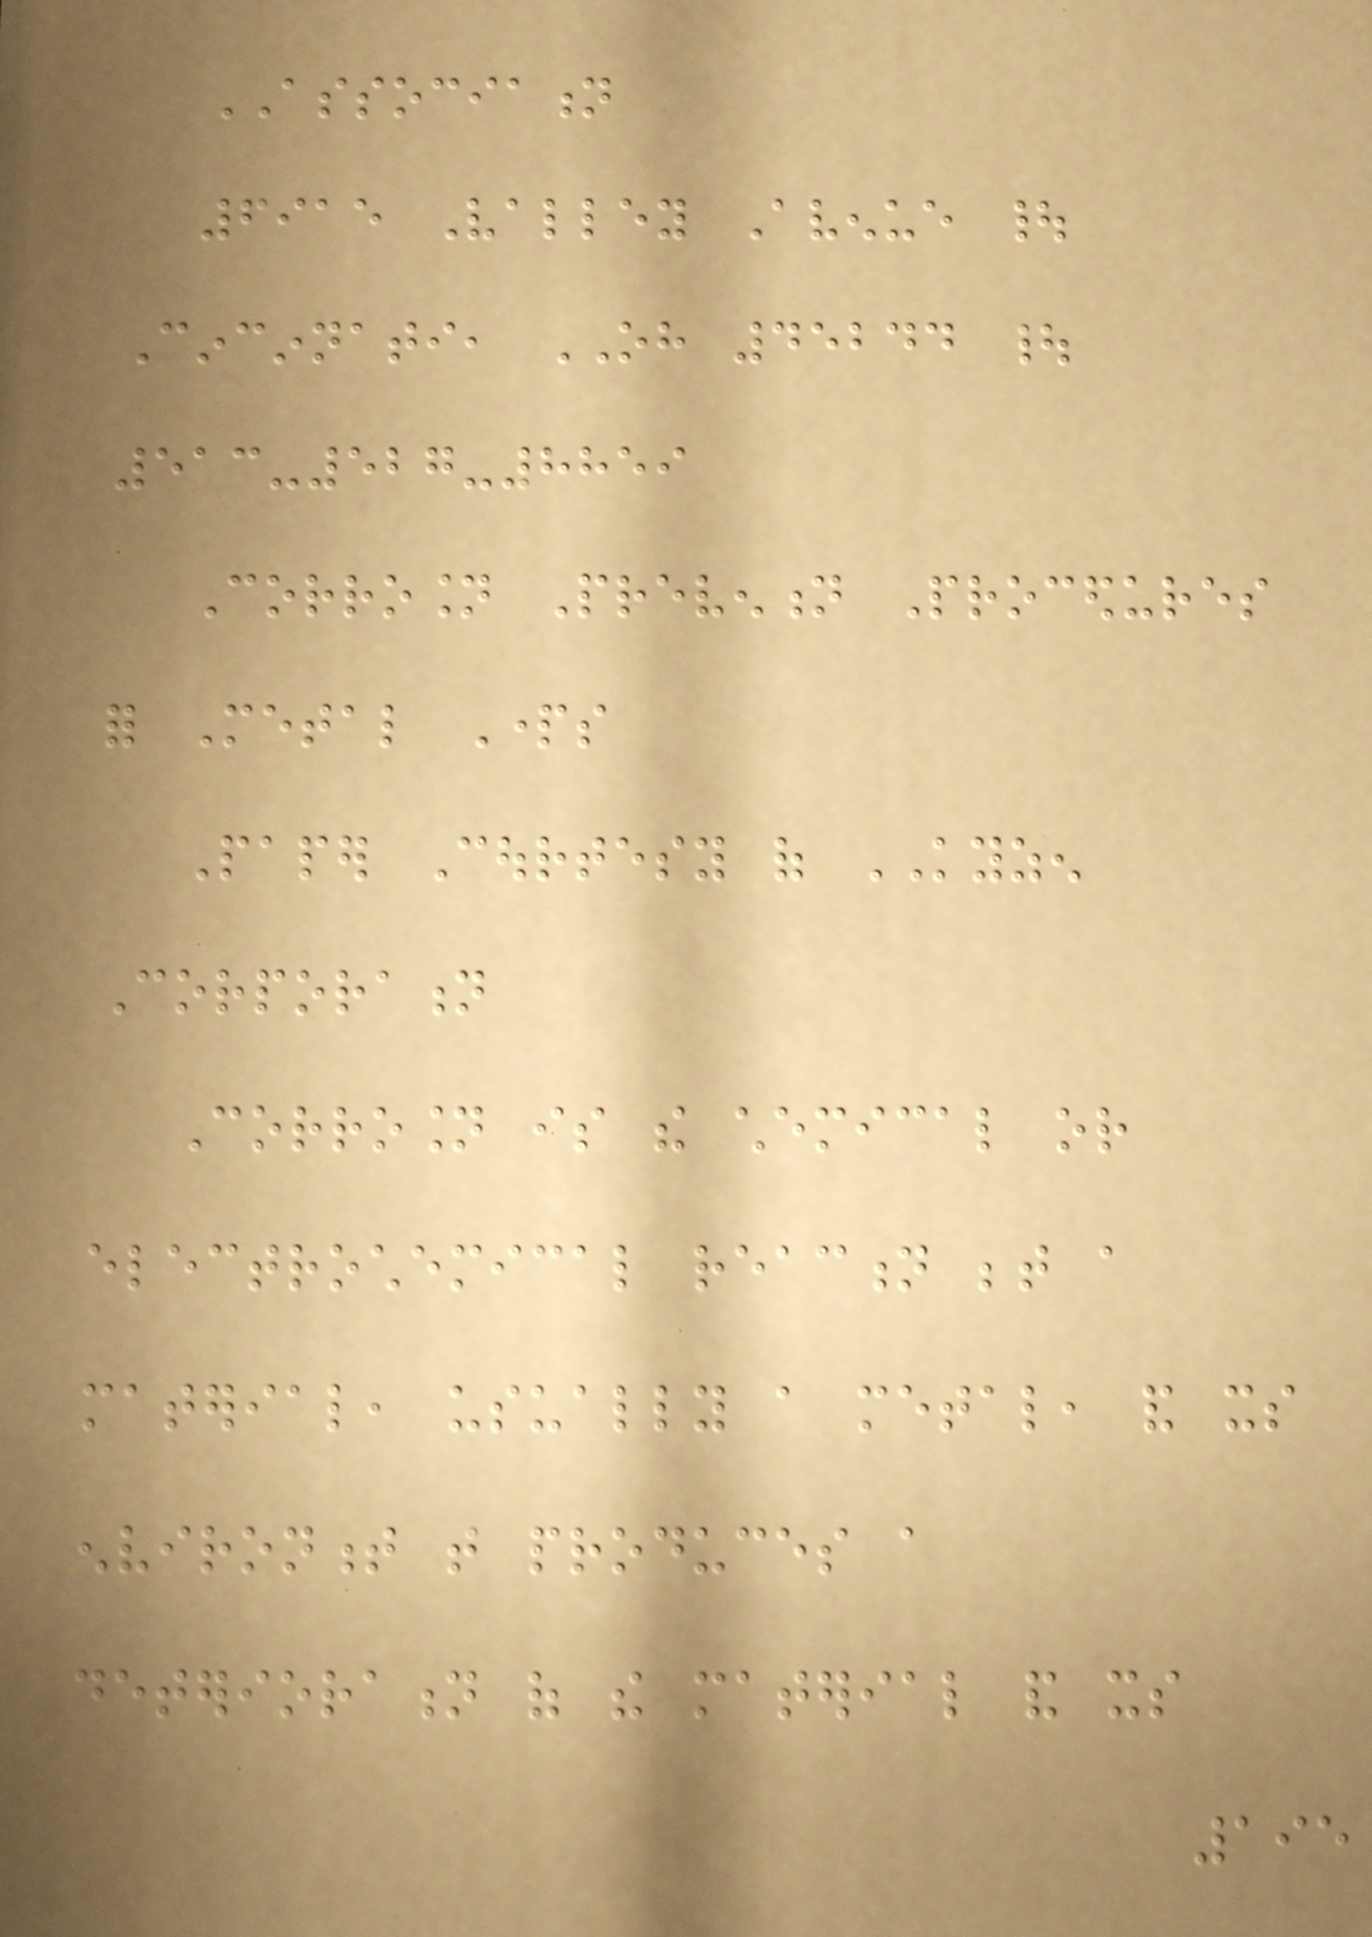ASSOCIATION
6915 Valley Avenue |
Cincinnati, OH 45244 |
513-527-8859
Corrosion Prevention Procedures
for Metal Parts
Paper Courtesy of KYZEN
Corporation
Corrosion is the chemical or
electrochemical reaction between a
material, usually a metal, and its
environment that produces a
deterioration of the material and its
195
